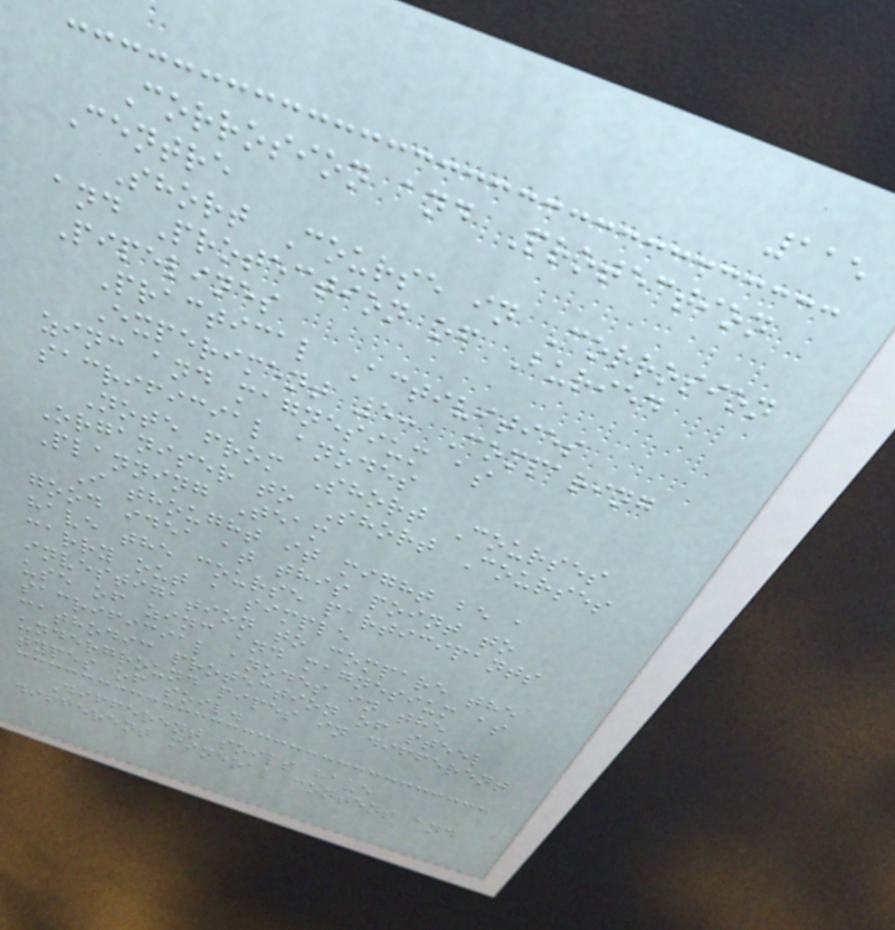115
Corrosion and Protection
Centre
Short Course in Corrosion
and Protection of Buried
Pipelines
Practical Activities
Experiment 5: Comparing
zinc and magnesium as
sacrificial anodes
Note from Short Courses
Organiser to Short Courses
Planning Team
I thought it might be a
good idea at this point to
have the course participants
carry out a simple
investigation to compare the
use of zinc and magnesium as
sacrificial anodes in the
cathodic protection of steel
underground pipes in different
types of soil.
Different soils have
different mineral content and
